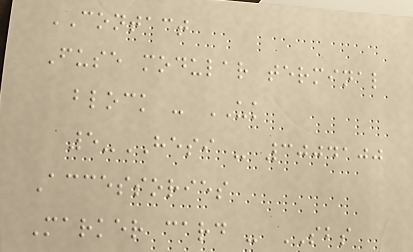CONTACT
Fuse modular terminal
block - UK
5-HESI - 3004100
Accessories
Marker card - SBS
